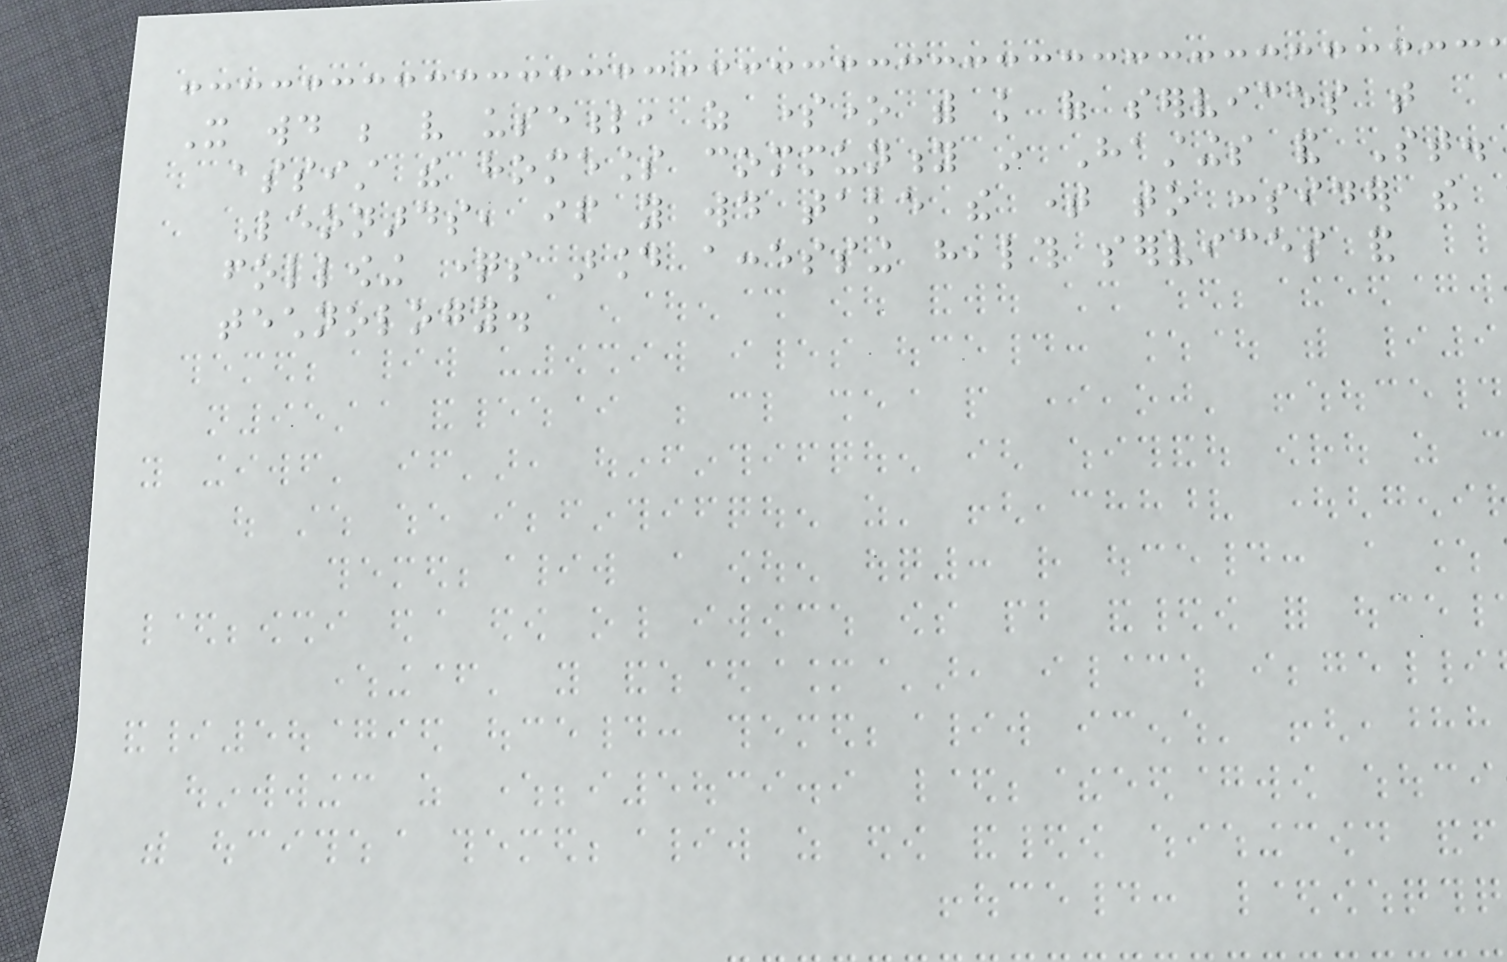It would be very useful, as someone with knowledge of services that
assist the homeless community in Hastings and St.
Leonards, if you would take the time to consider the
following questions around accessing health services and
technology.
